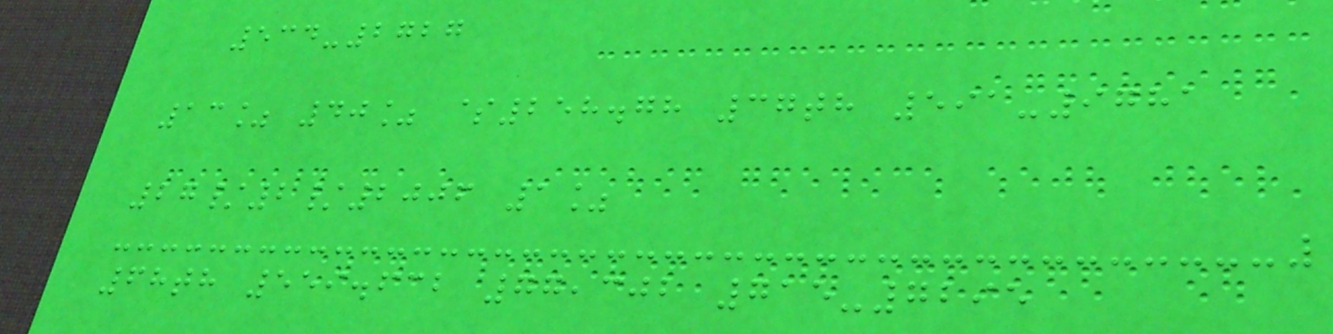534-2727
13% 40% $258.78 37th 591-9781
27/2/2006 1%
68th 559.632 77,302 715-7295
